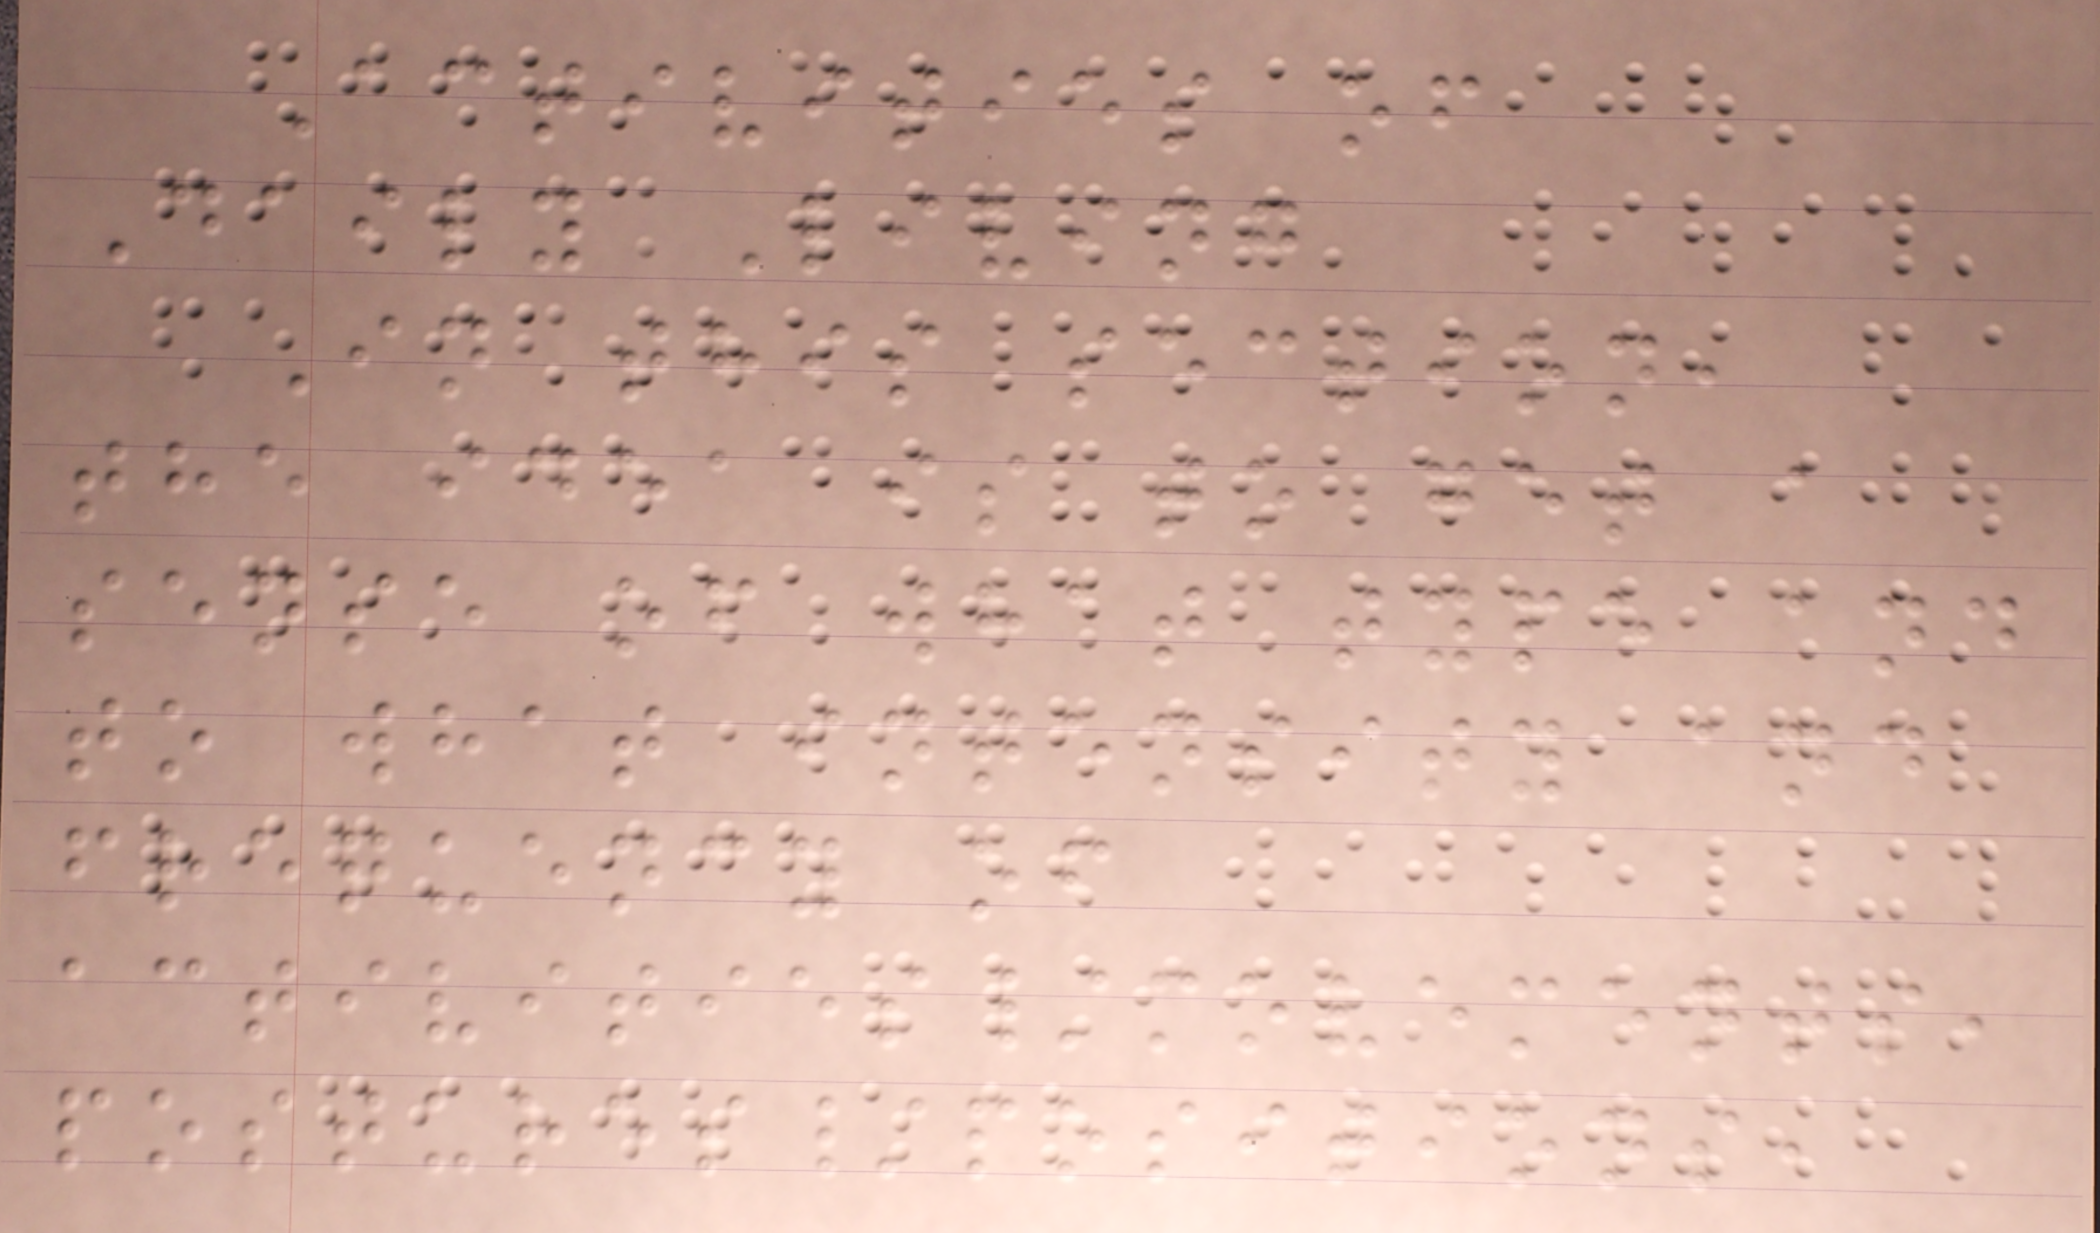Activities of
Daily Living
In this section,
the idea is to get a
sense of what type and
to what intensity and
frequency of
activities/movements,
postures/positions,
